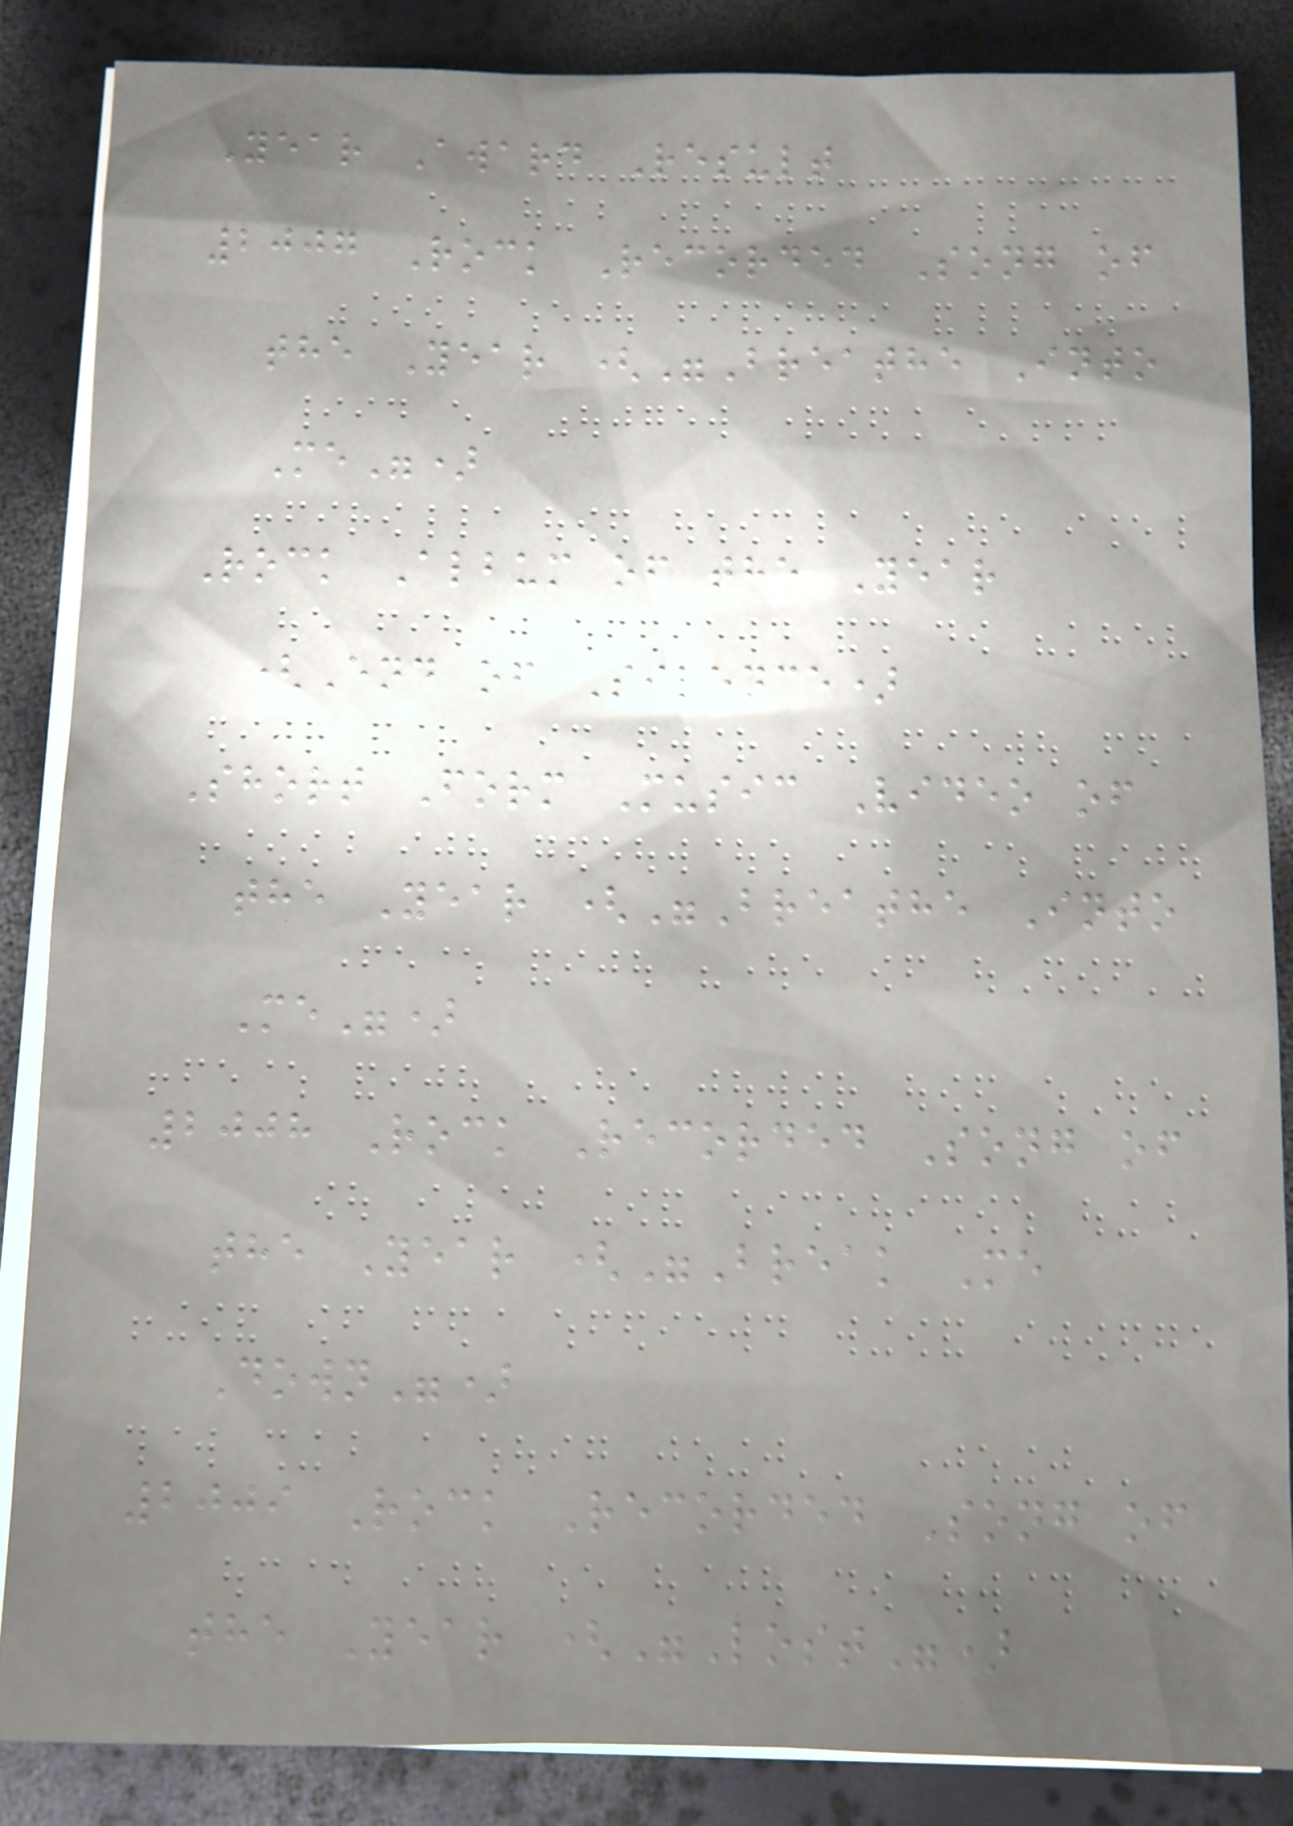Year Award Result
2007 Rock Recorded Song of
the Year ("Breathe Into
Me")
Rock Album of the Year
(End of Silence)
Short Form Music Video of
the Year ("Breathe Into
Me")
2008 Rock Recorded Song of
the Year ("Break Me
Down")
2009 Rock Recorded Song of
the Year ("Lost")
